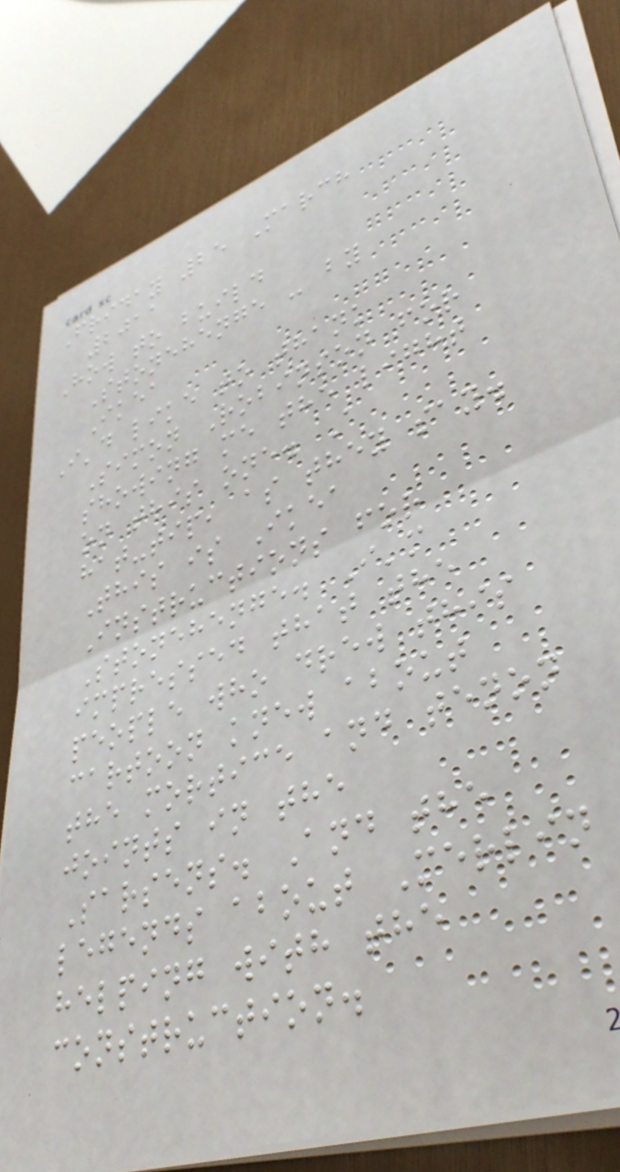Friday 25 March
2011
How to build
Stonehenge - by
Ikea
I'd like to thank
Simon Robinson for
showing me the light
on this one. A
hat-tip, as they say.
This is Ikea
Instructions for
Stonehenge. I'm
impressed that the
people who drew this
cartoon knew about
the mortice and tenon
joints in the
Sarsens. And the
legends about Merlin
helping with the
construction.
